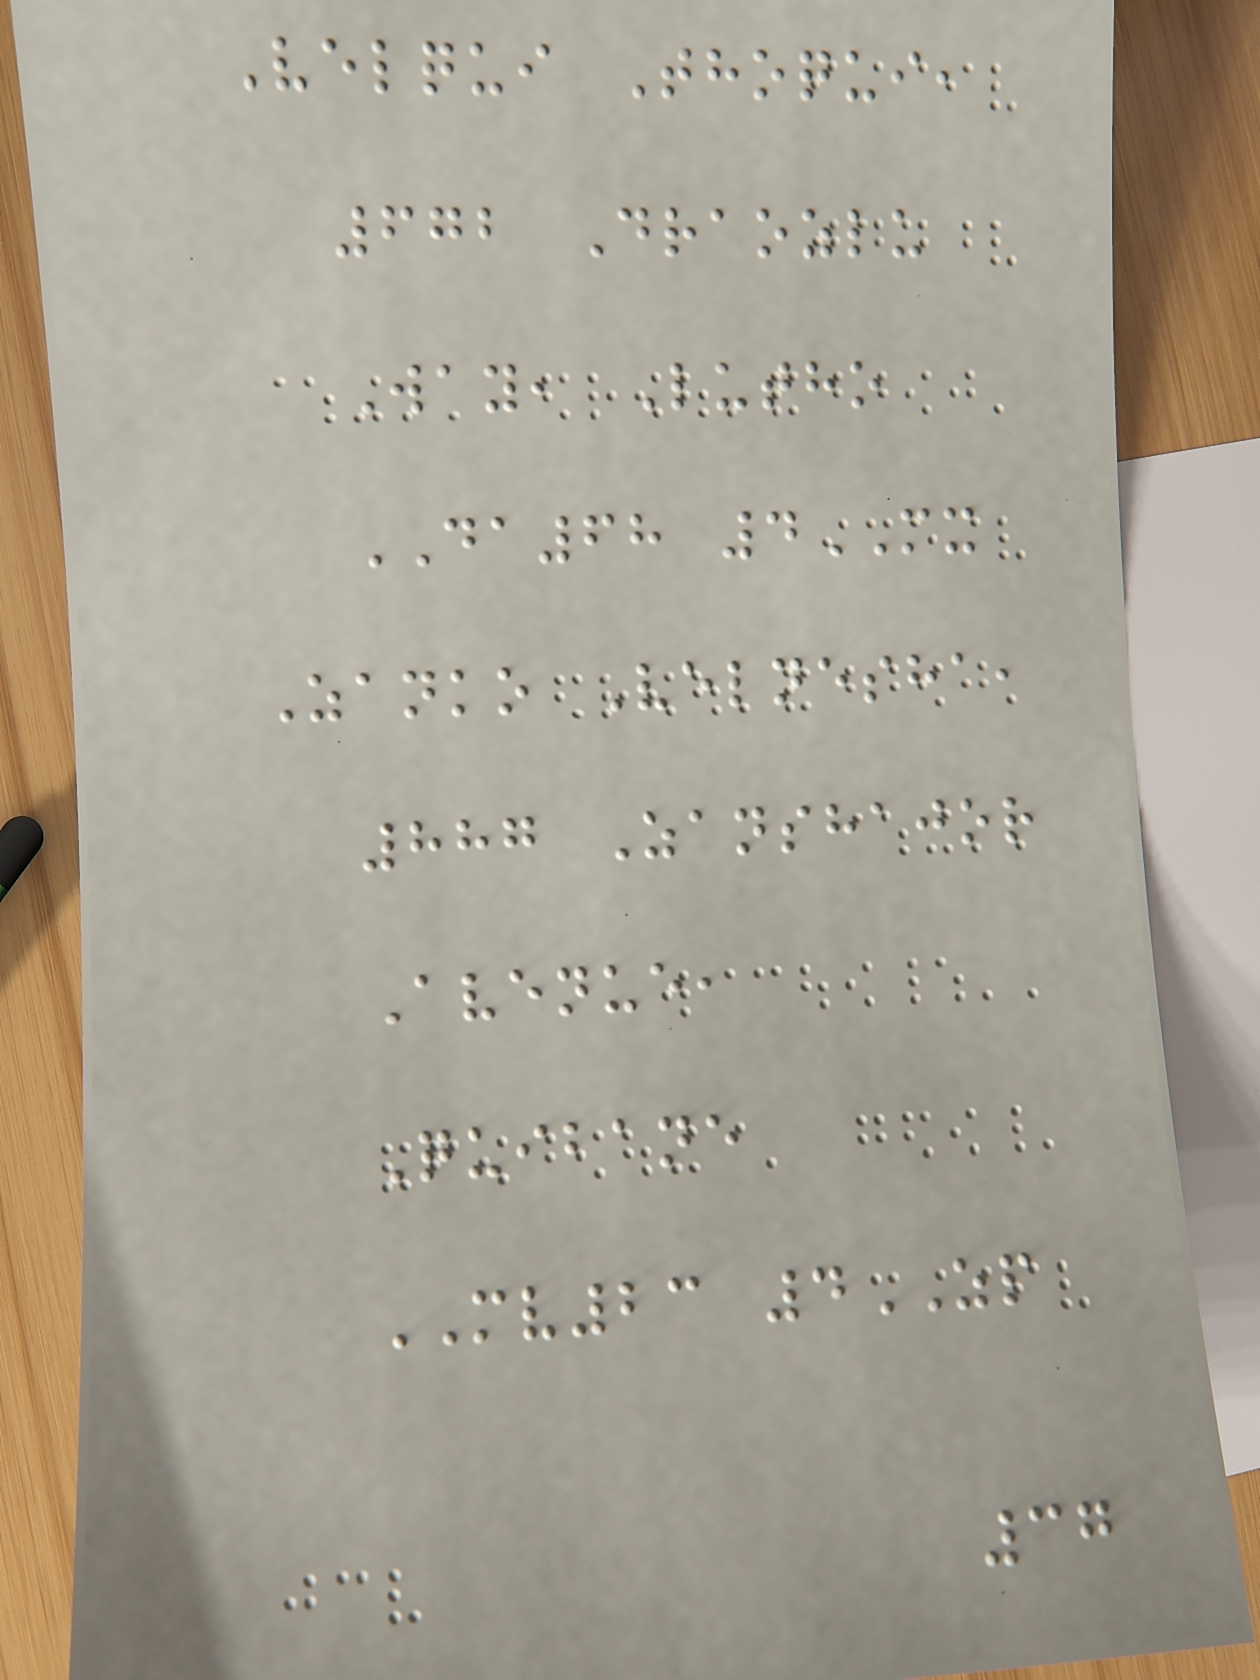Velqui Thoqui,
672 Draozlu
Way, Lutho
DA68 4MX
Zanko Velnesha,
887 Zanshajor
Avenue,
Quibane
MV23 4ZP
37
